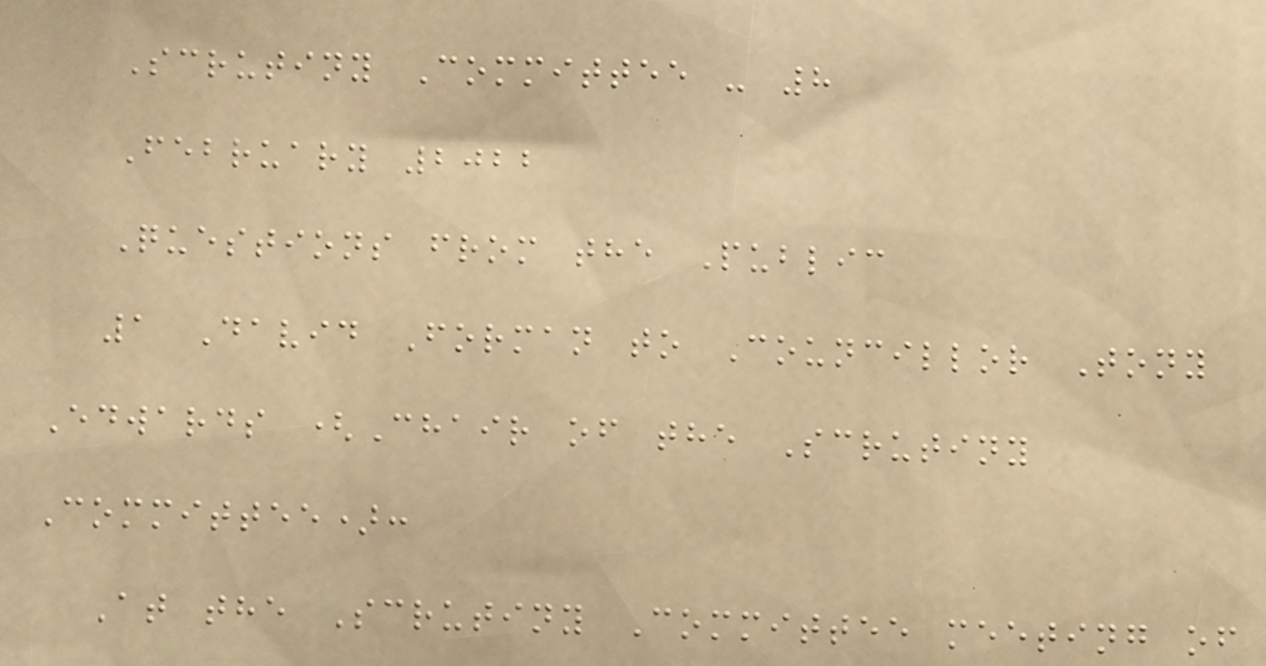Scrutiny Committee - 8
February 2022
Questions from the Public
1 David Forman to Councillor Tony
Edwards (Chair of the Scrutiny
Committee):
At the Scrutiny Committee meeting of
